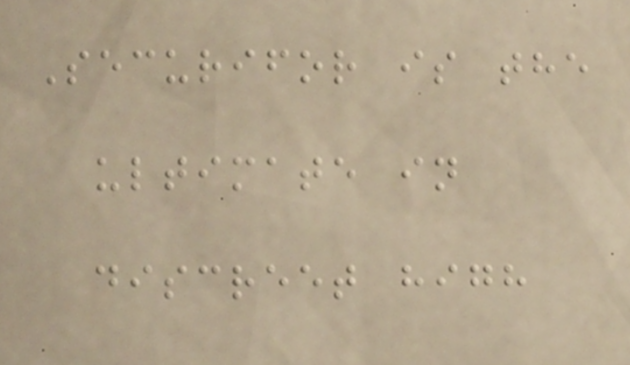Securifor is the
ultimate in
discreet high
